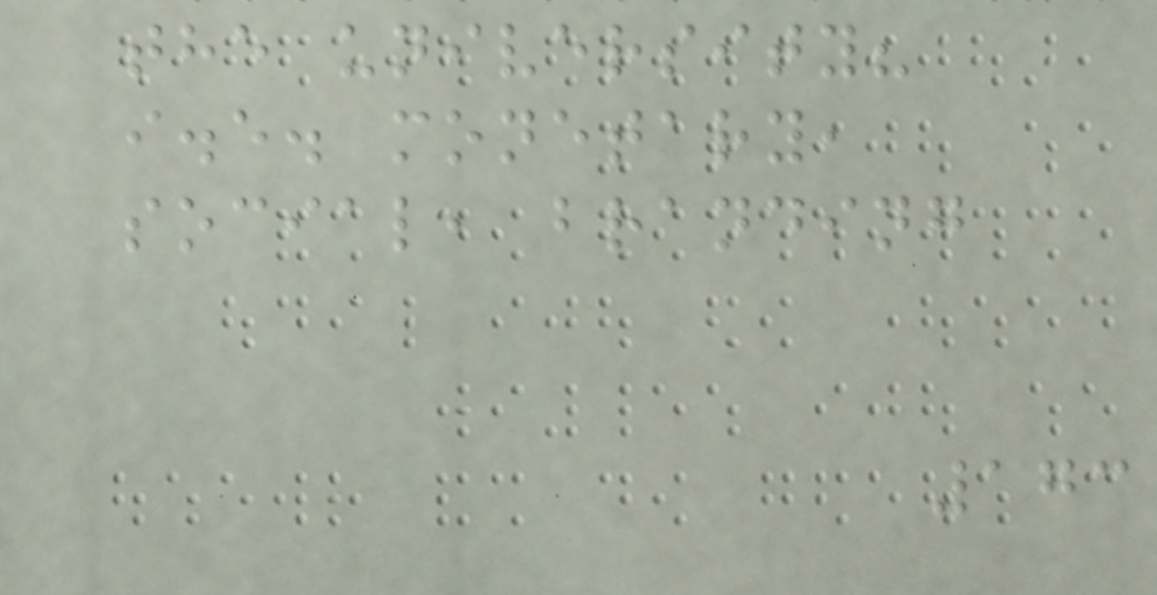the university?
i.e. monetary,
social, branding
173
